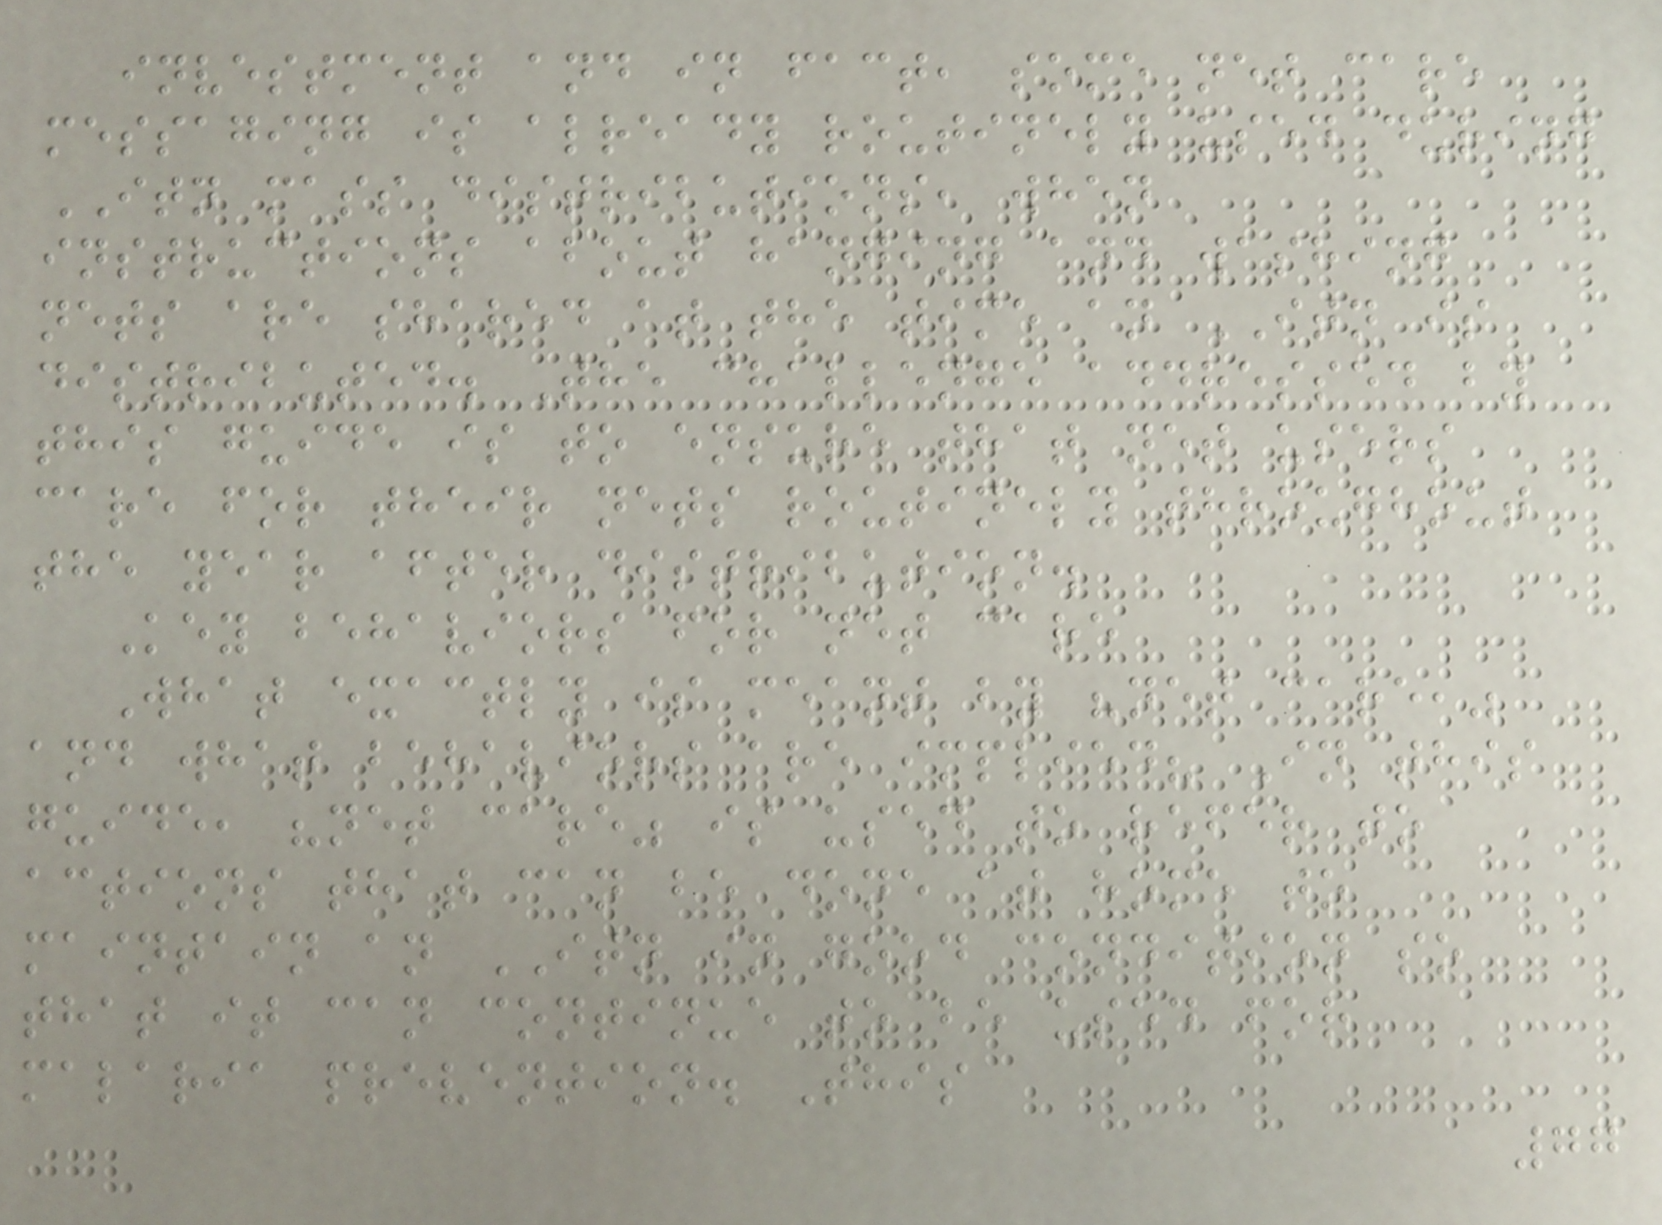investment and in fact, some net care
messaging is already routinely used during
ITN mass distributions, when
instructions about hanging and washing
nets are shared at the time an ITN is
distributed. The challenge addressed by
this guide is to ensure that net users
care for their nets routinely throughout
the year after distribution.
Key behaviors for net care
What exactly is meant by "net care,"
and what behaviors are implied? In this
guide, "net care" is used to refer to
actions that can be done at home to
maintain an ITN in good condition so
that it can continue to be used for
malaria prevention. This
77
